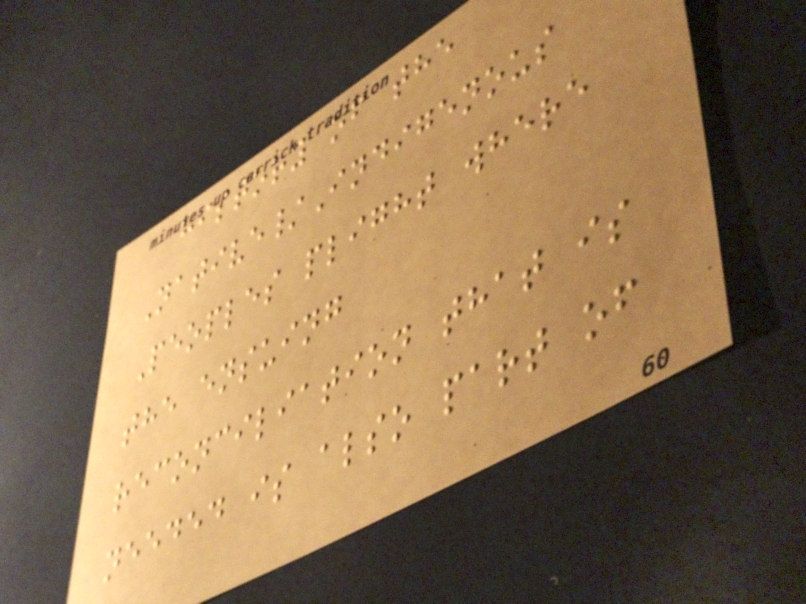history of the
Native/Indigenous
Peoples plight where
the ensuing
reconciliation that is
needed is also part of
